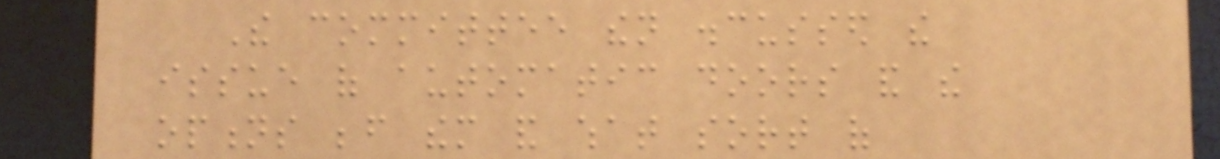The committee then discussed the
issue of automatic doors and the
options before them and what sort of
